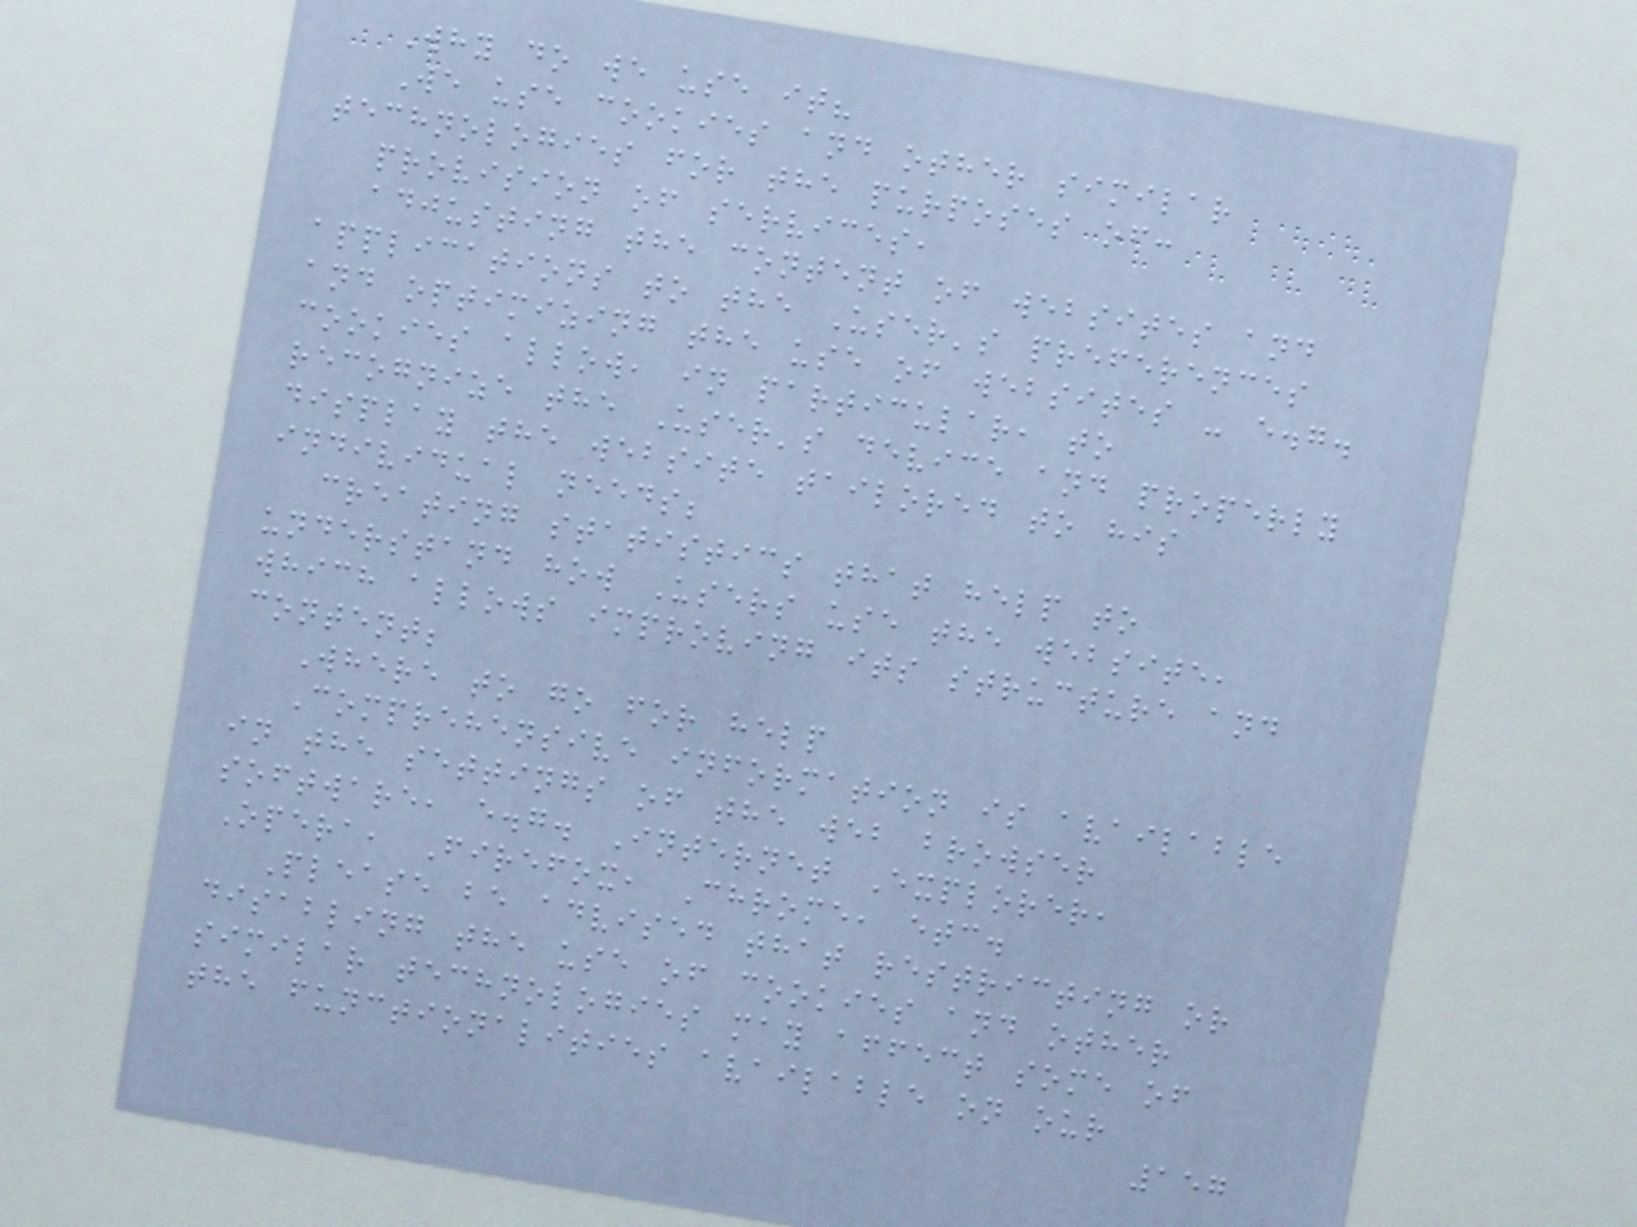Why do we use it?
We use cookies and other similar
technologies for the purposes of:
provision of services,
adjusting the content of websites and
applications to the User's preferences
and optimizing the use of websites - e.g.
cookies allow, in particular, to
recognize the User's device and properly
display the website tailored to his
individual needs;
creating statistics that help to
understand how Users use the website,
which allows improving its structure and
content;
Where to go for help
Comprehensive information is available
in the settings of the web browser
software, e.g. Internet Explorer,
Opera, Firefox, Chrome, etc.
Please be advised that restricting or
disabling the use of cookies and other
similar technologies may affect some of
the functionalities available on our
157
